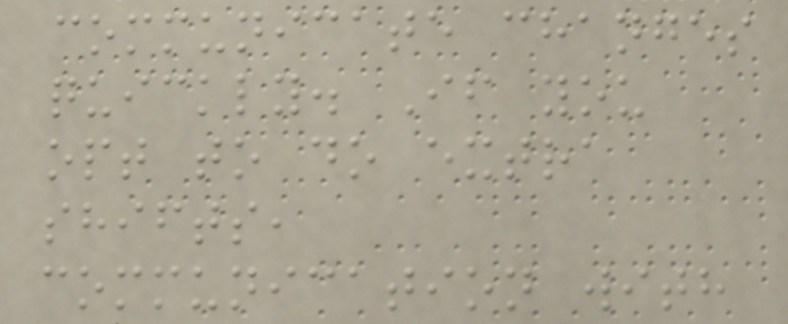communicate changes
quickly. If you
opt to do extra
shifts,
communication with
